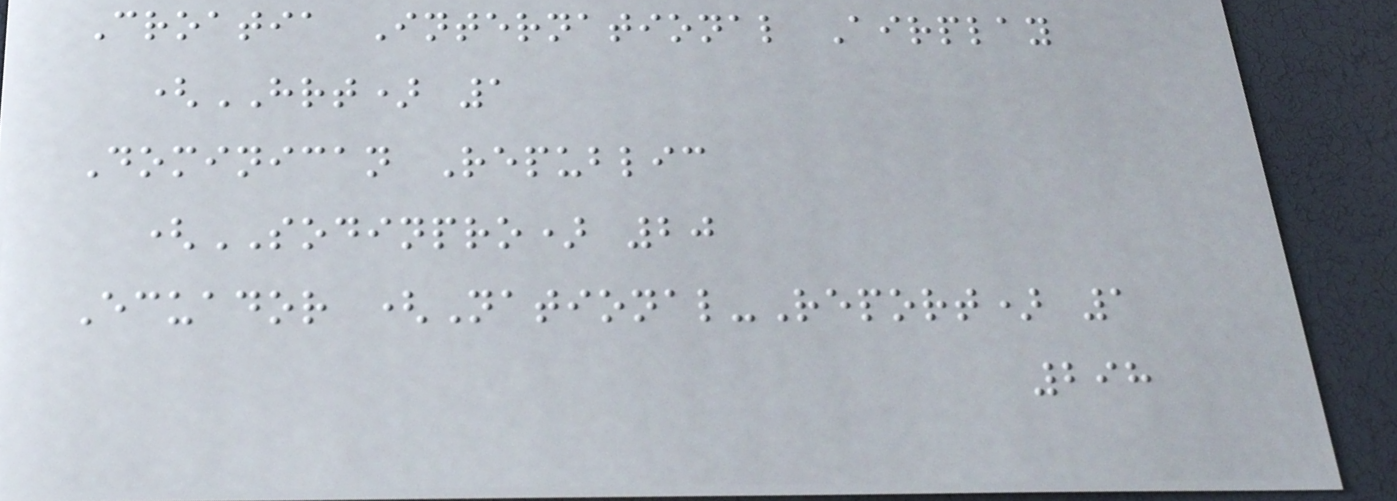Croatia International Airplay
(HRT) 1
Dominican Republic
(SODINPRO) 20
Ecuador (National-Report) 1
298
